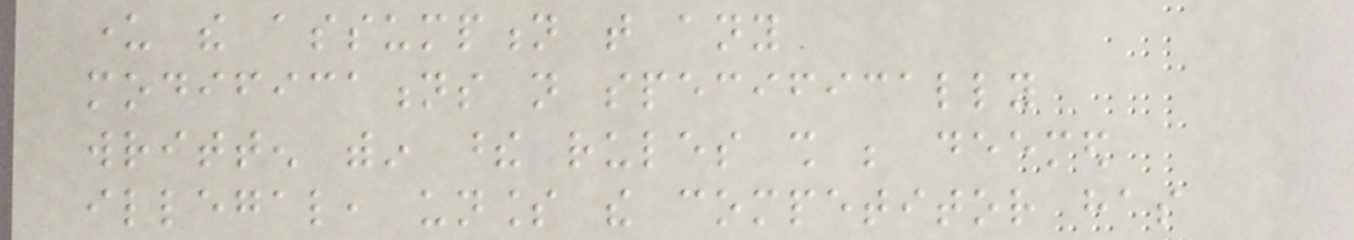under the assumption that any
modifications not specifically
written within these rules shall be deemed
illegal, unless the competitor has
